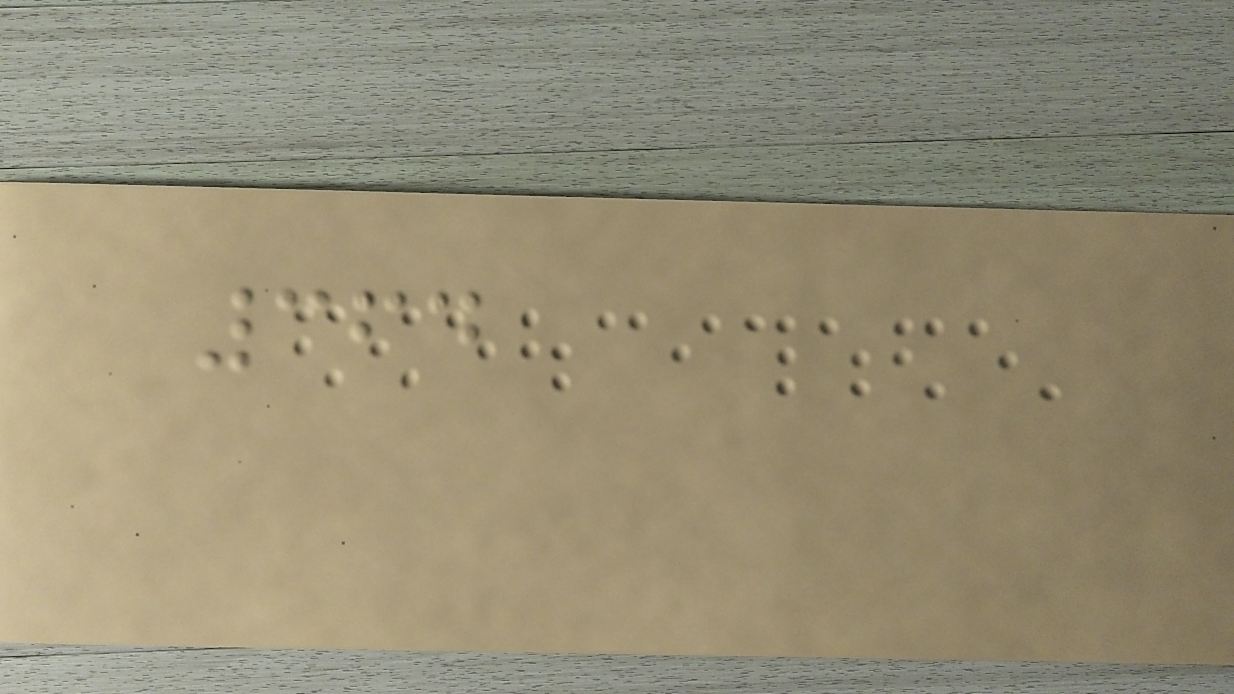364
